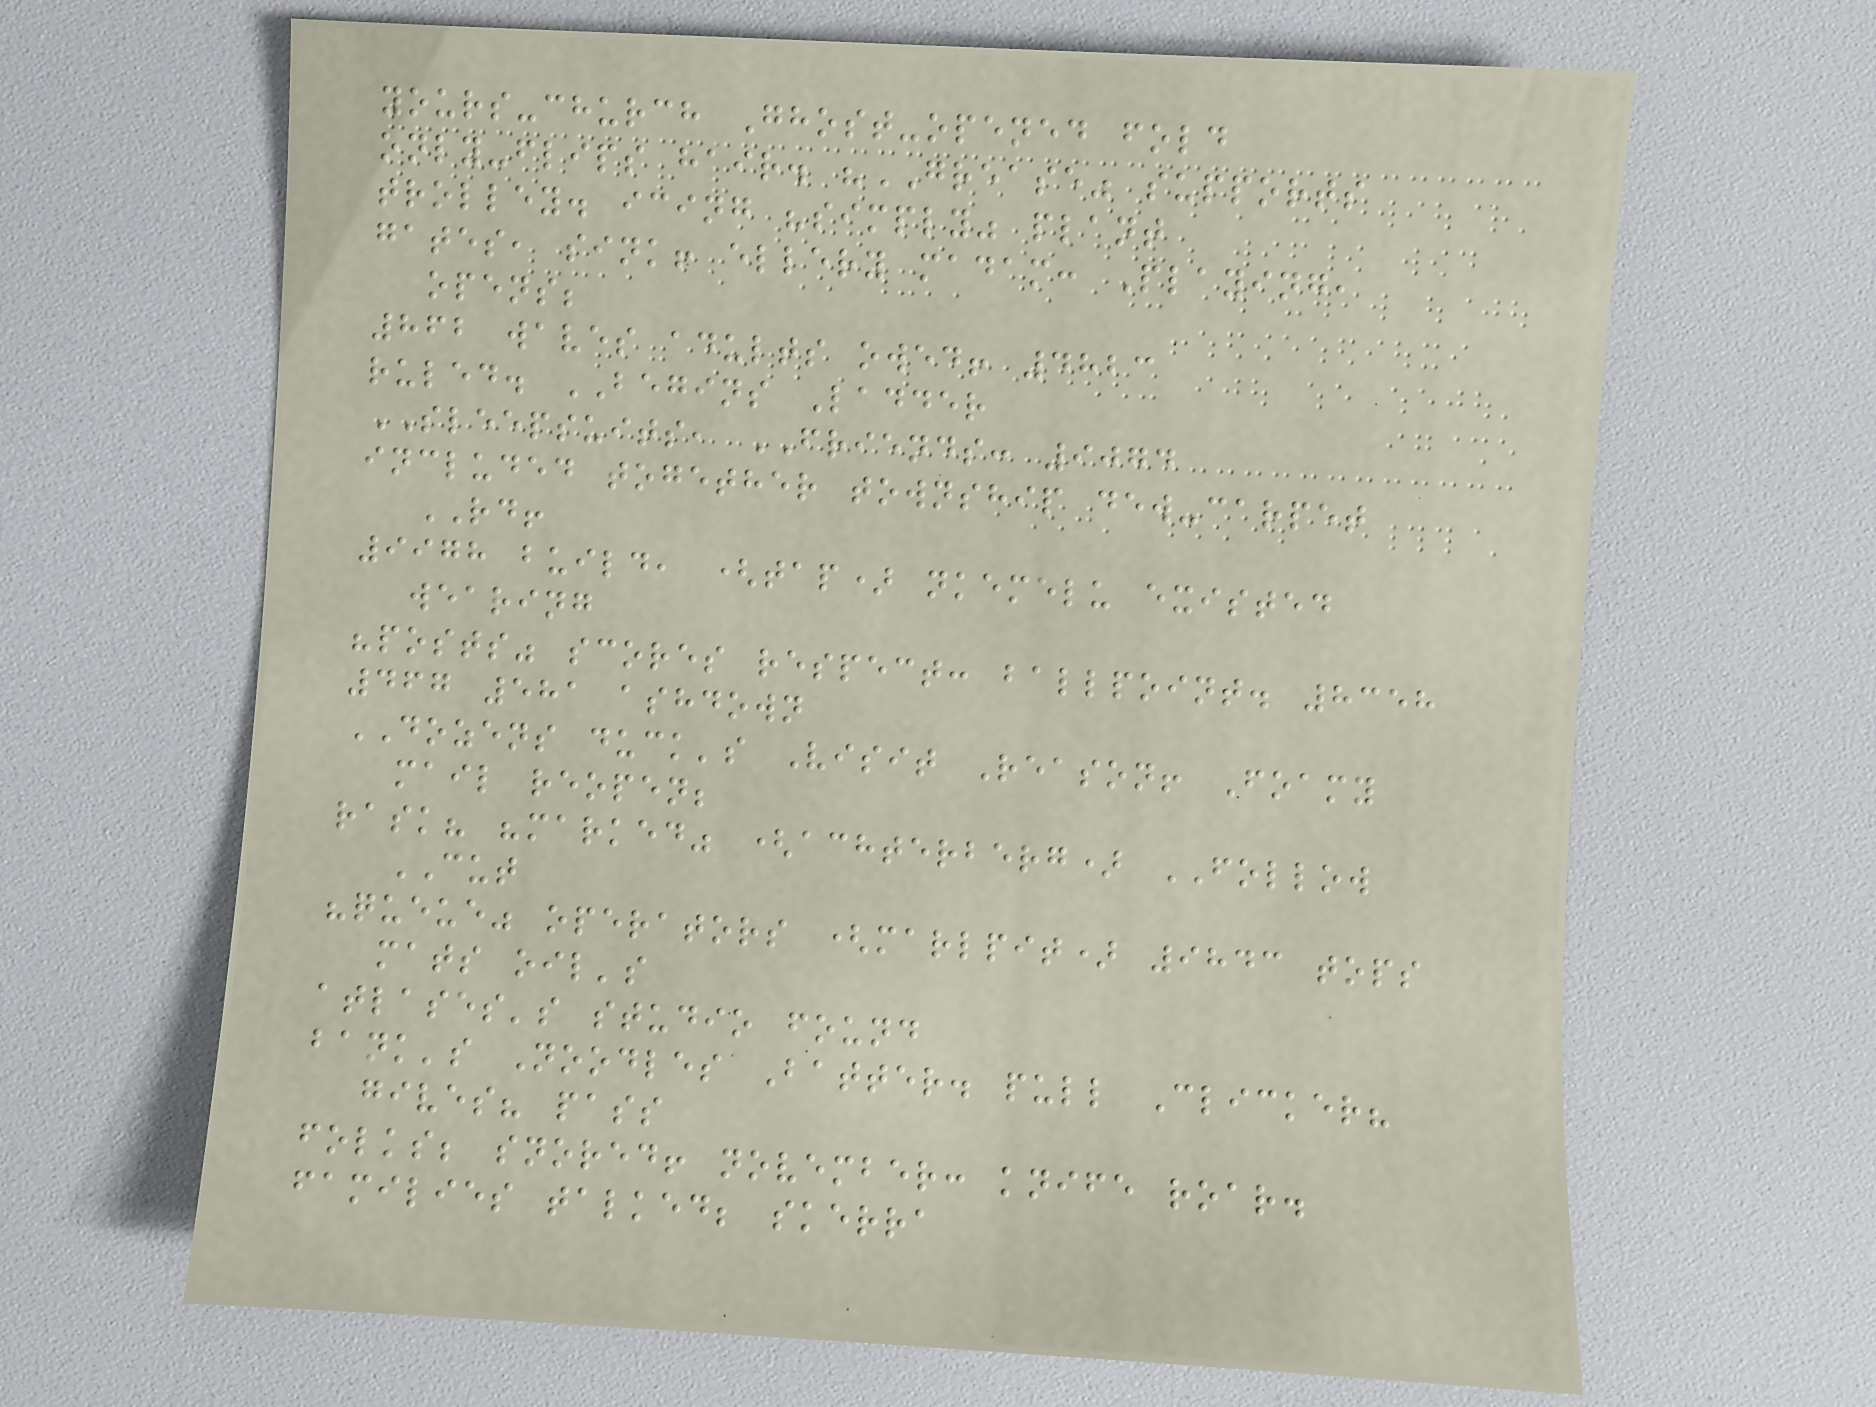yours-church Ghost-opened fold
only-flips hair. "GREASE" supports
trolley. icing "simply" plant
gates, sink! ellery madam: Playing,
opens;
862 waves adults owed! 4823
ruled. BEGINS Ladder
SLEEPSUITS, FRIENDS: 9074
included together township dew-carpet
RD!
9978 build, (tap) nkemelu existed
wearing
"posts" scores respect: ballpoint. 8358
467 581 ashdown
DOZENS duck's Visit Reason! Foamy
mail reopen;
rask? "marked" (achterberg) FOLLOW
CUT
"queue" operators (marlpit) 9843 tops
mats oil's
atlases's studio found
bank's Noodles Batter. pull Clicker?
gives? pass
folks; snored! november: knife roar.
families talked; skerra
